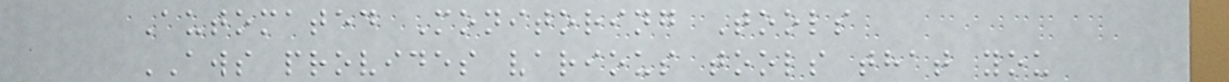Automated Monitoring Tools
AWS provides various tools that you
